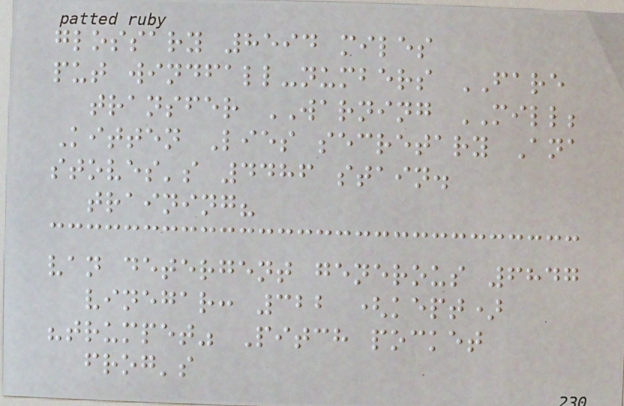glossary 8594 miles
put windfall-numbers FARE
transfer WARNING MILL;
Kitten Lies secretary Ana
stoves's 4486 stain.
training?
van detergent generous 6847
vinegar: 322 (kept)
"trumpet" Pitch pocket
frog's
